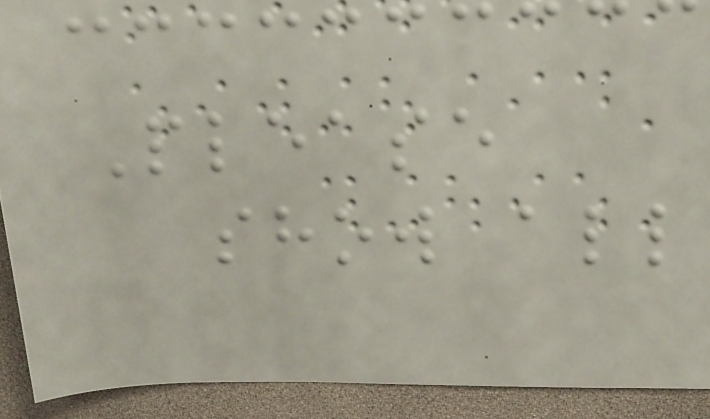Please
show all
